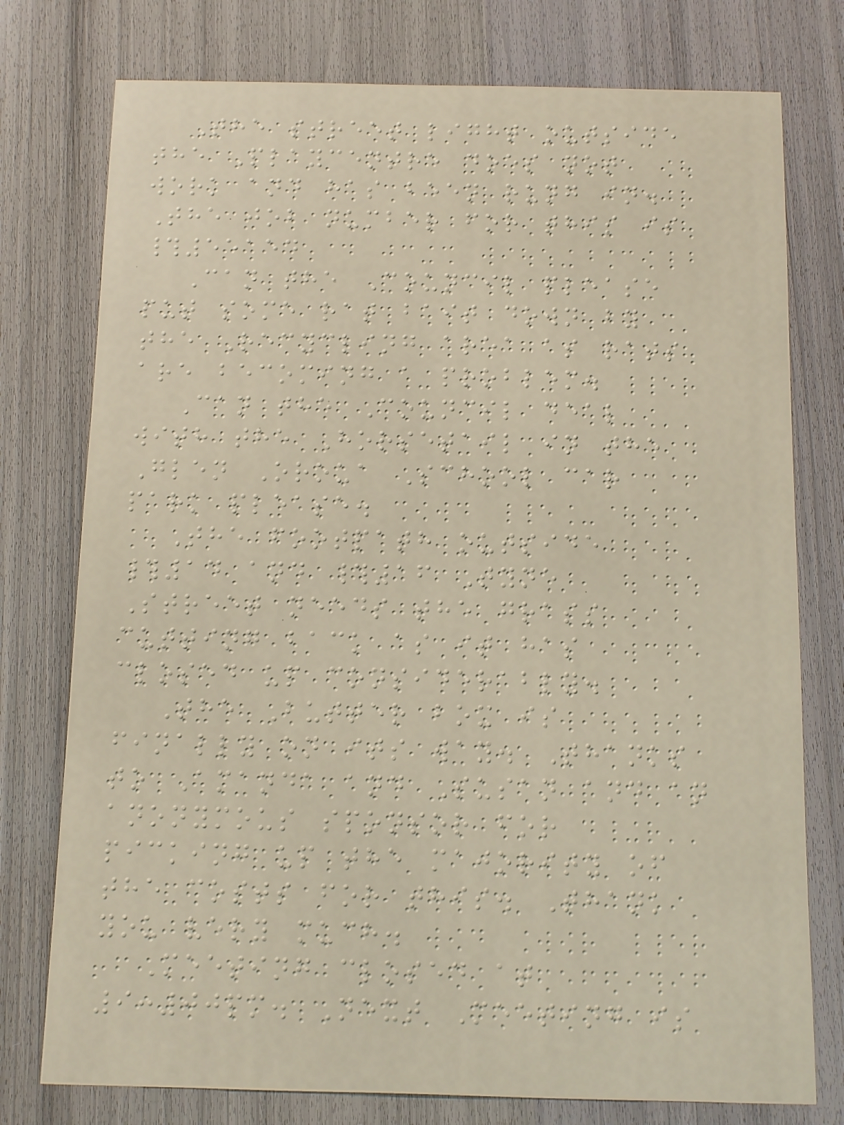The street light outside
the Playcentre does not
work and has been rung in.
The job number for this is
#55154
Can the Council please
put some rat bait down by
the Recycling area as rats
are becoming a problem.
Can the Council deal
with the Horsetail in the
Glen Oroua School car
park please.
The footpath outside
#14 and #16 Tyne
Street needs the grass
cutting back as it has
closed up considerably.
The Butter box is
finally on its way. Thanks
to Amanda and Susan and an
anonymous sponsor for
picking up the majority of
the costs for this. Thank
you very much.
Meeting closed at
9:00pm. Next Meeting is
